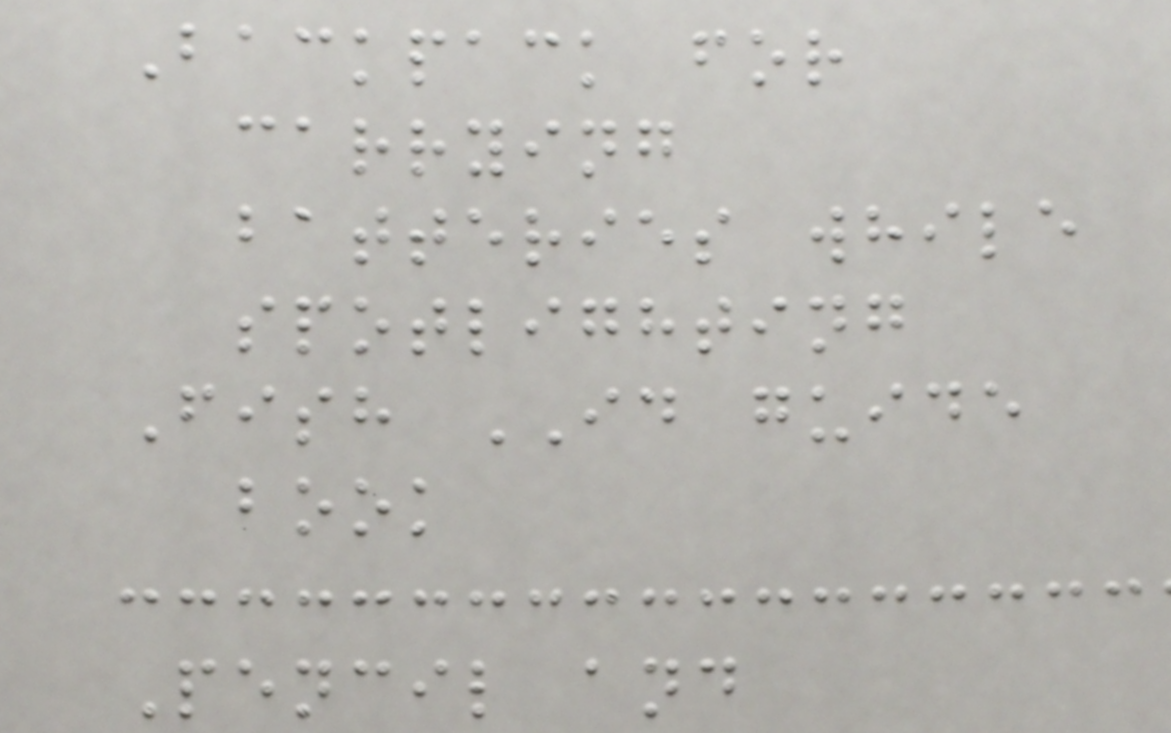Backpack for
carrying
batteries while
spotlighting
Fish ID guide
book
Pencil and
